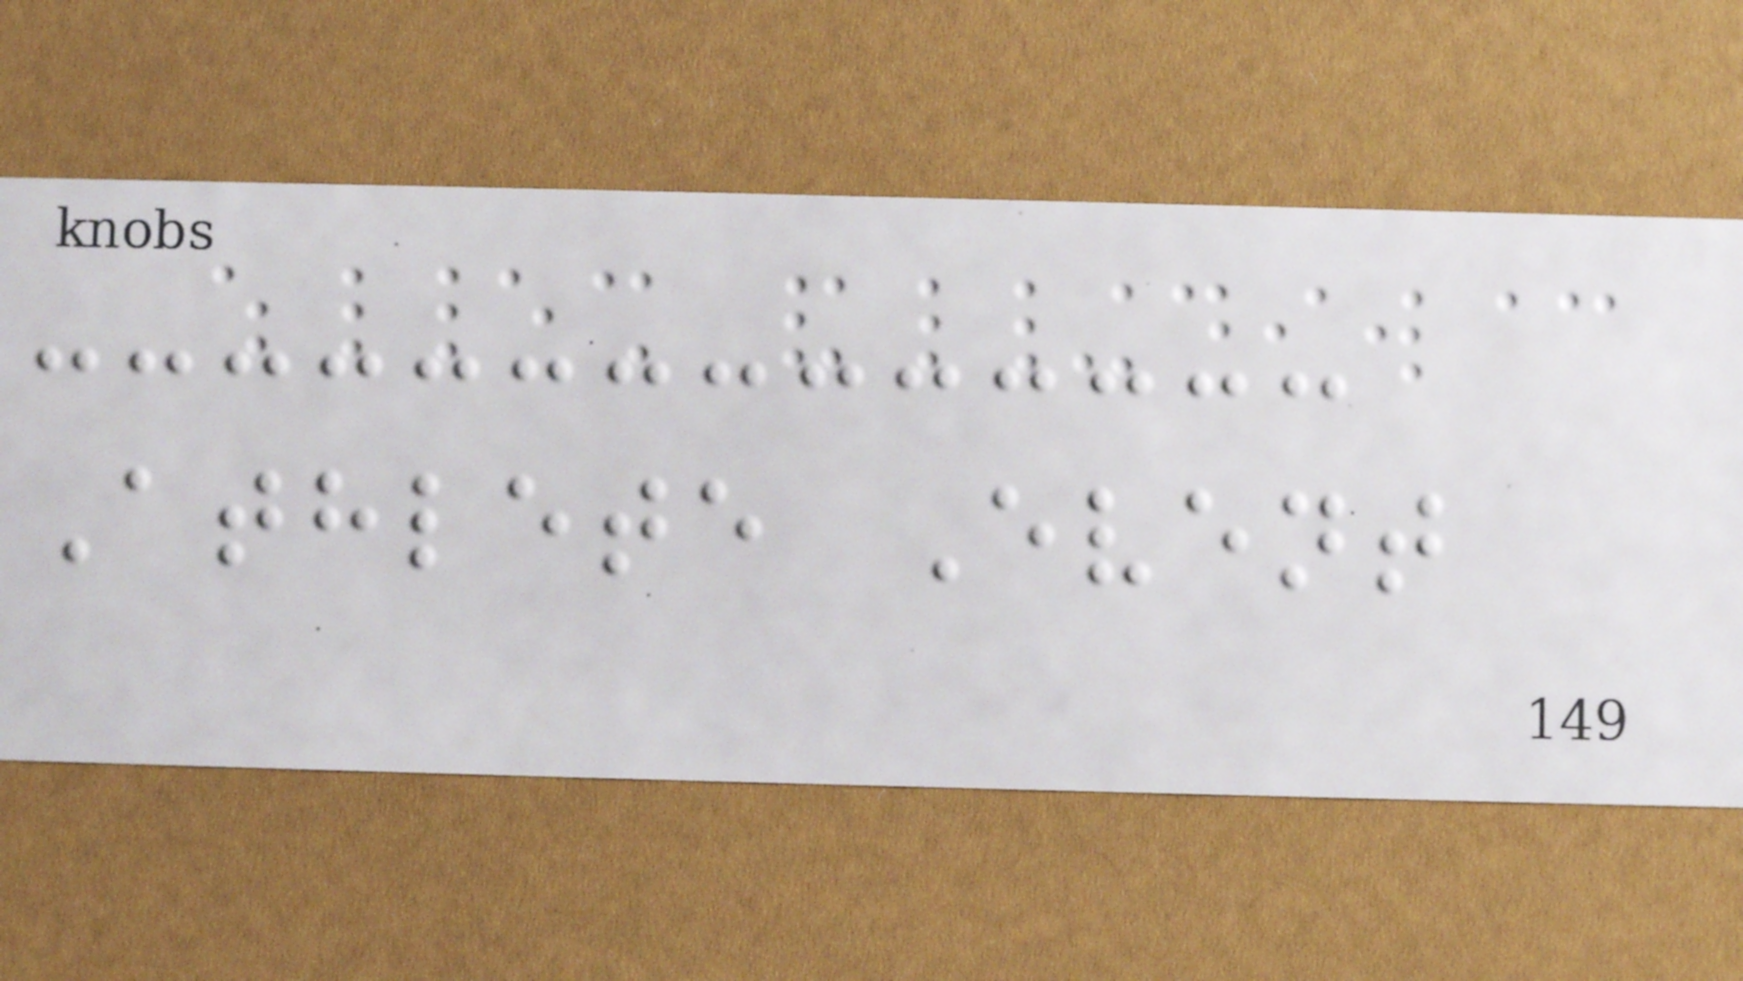Athlete Event
